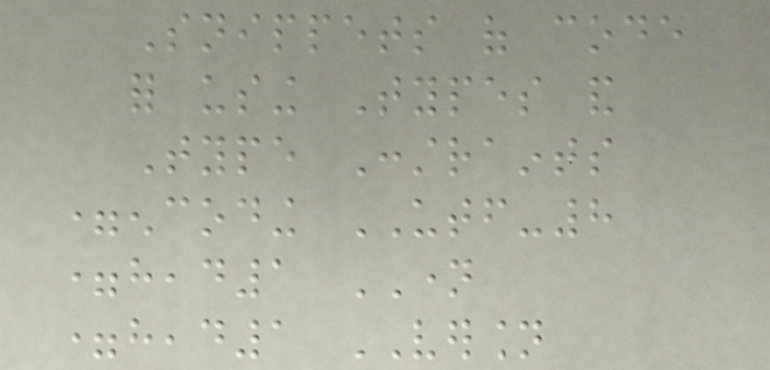Snippets of code
for using Types and
Type Constraints
=encoding UTF-8
=head1 NAME
=head1 VERSION
